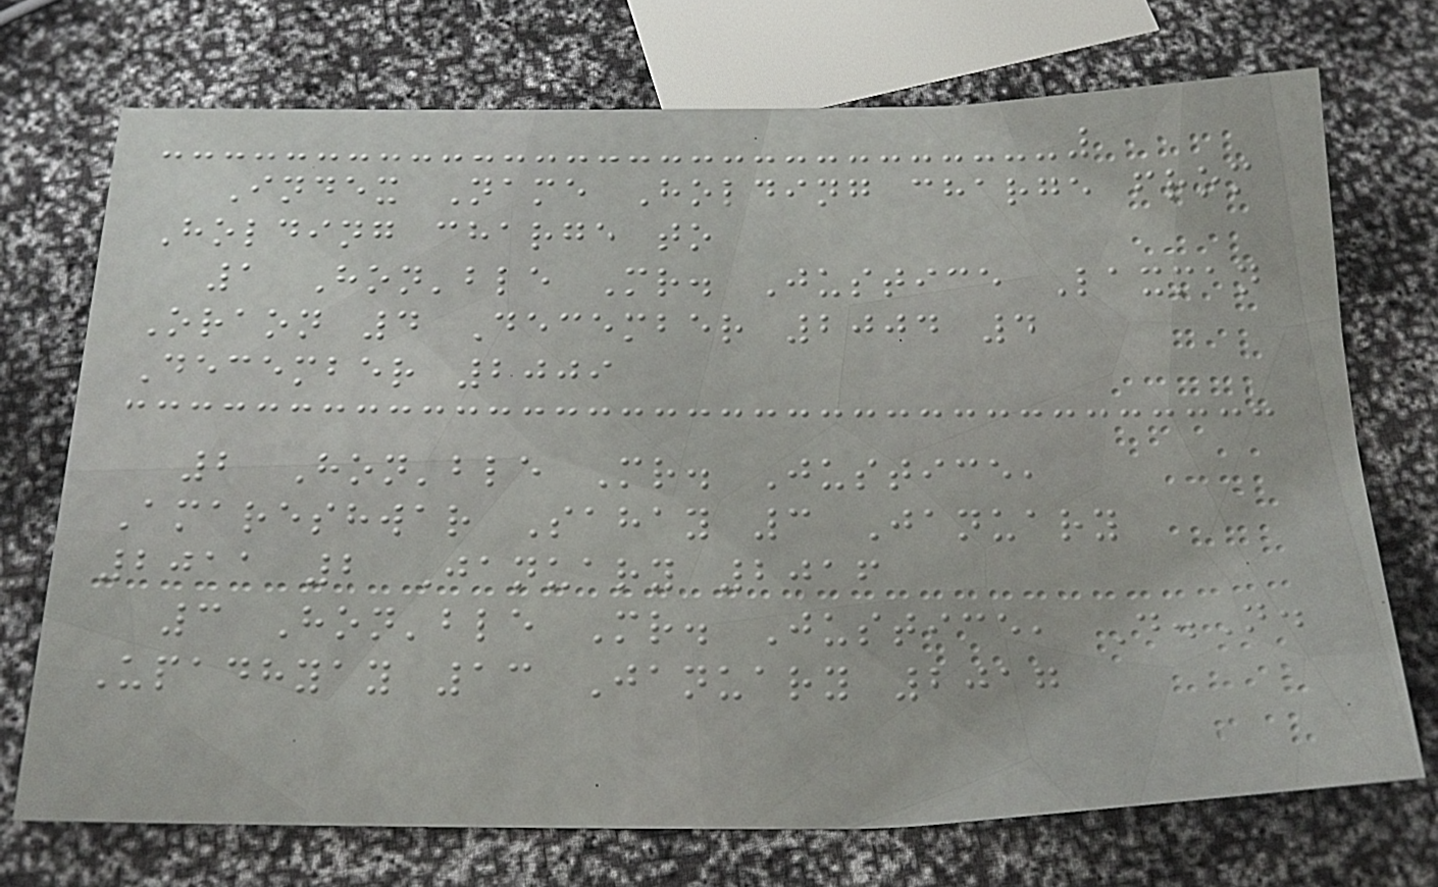Index Name Holding charge from
Holding charge to
1 Hon'ble Mr. Justice Laxman
Oraon 4 December 2004 4
December 2009
2 Hon'ble Mr. Justice,
Amareshwar Sahay 3 January
2011 2 January 2016
3 Hon'ble Mr. Justice, D.N.
Upadhyay 13 January 2017
